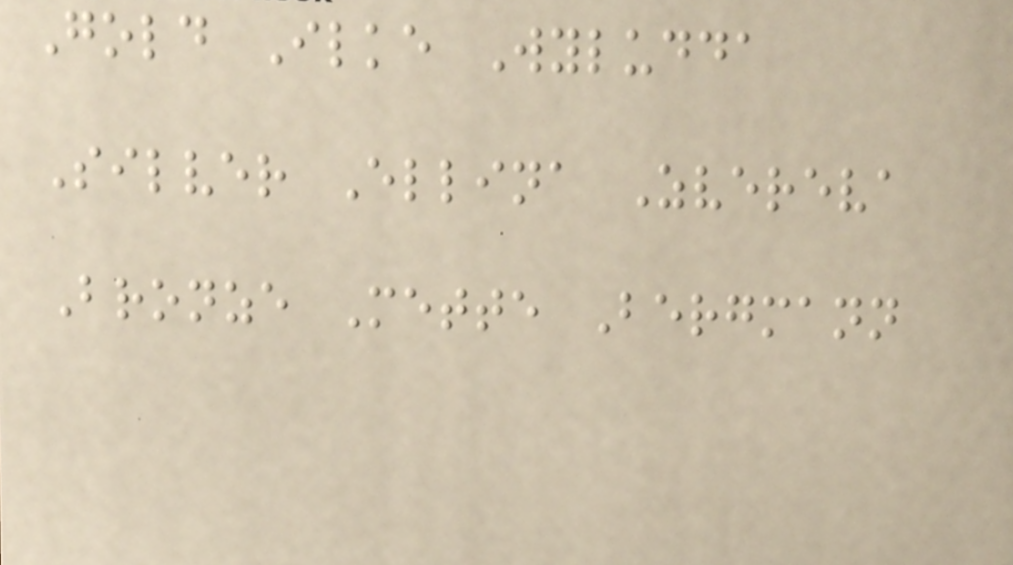Gold Ilke Wyludda
Silver Ellina Zvereva
Bronze Mette Bergmann
